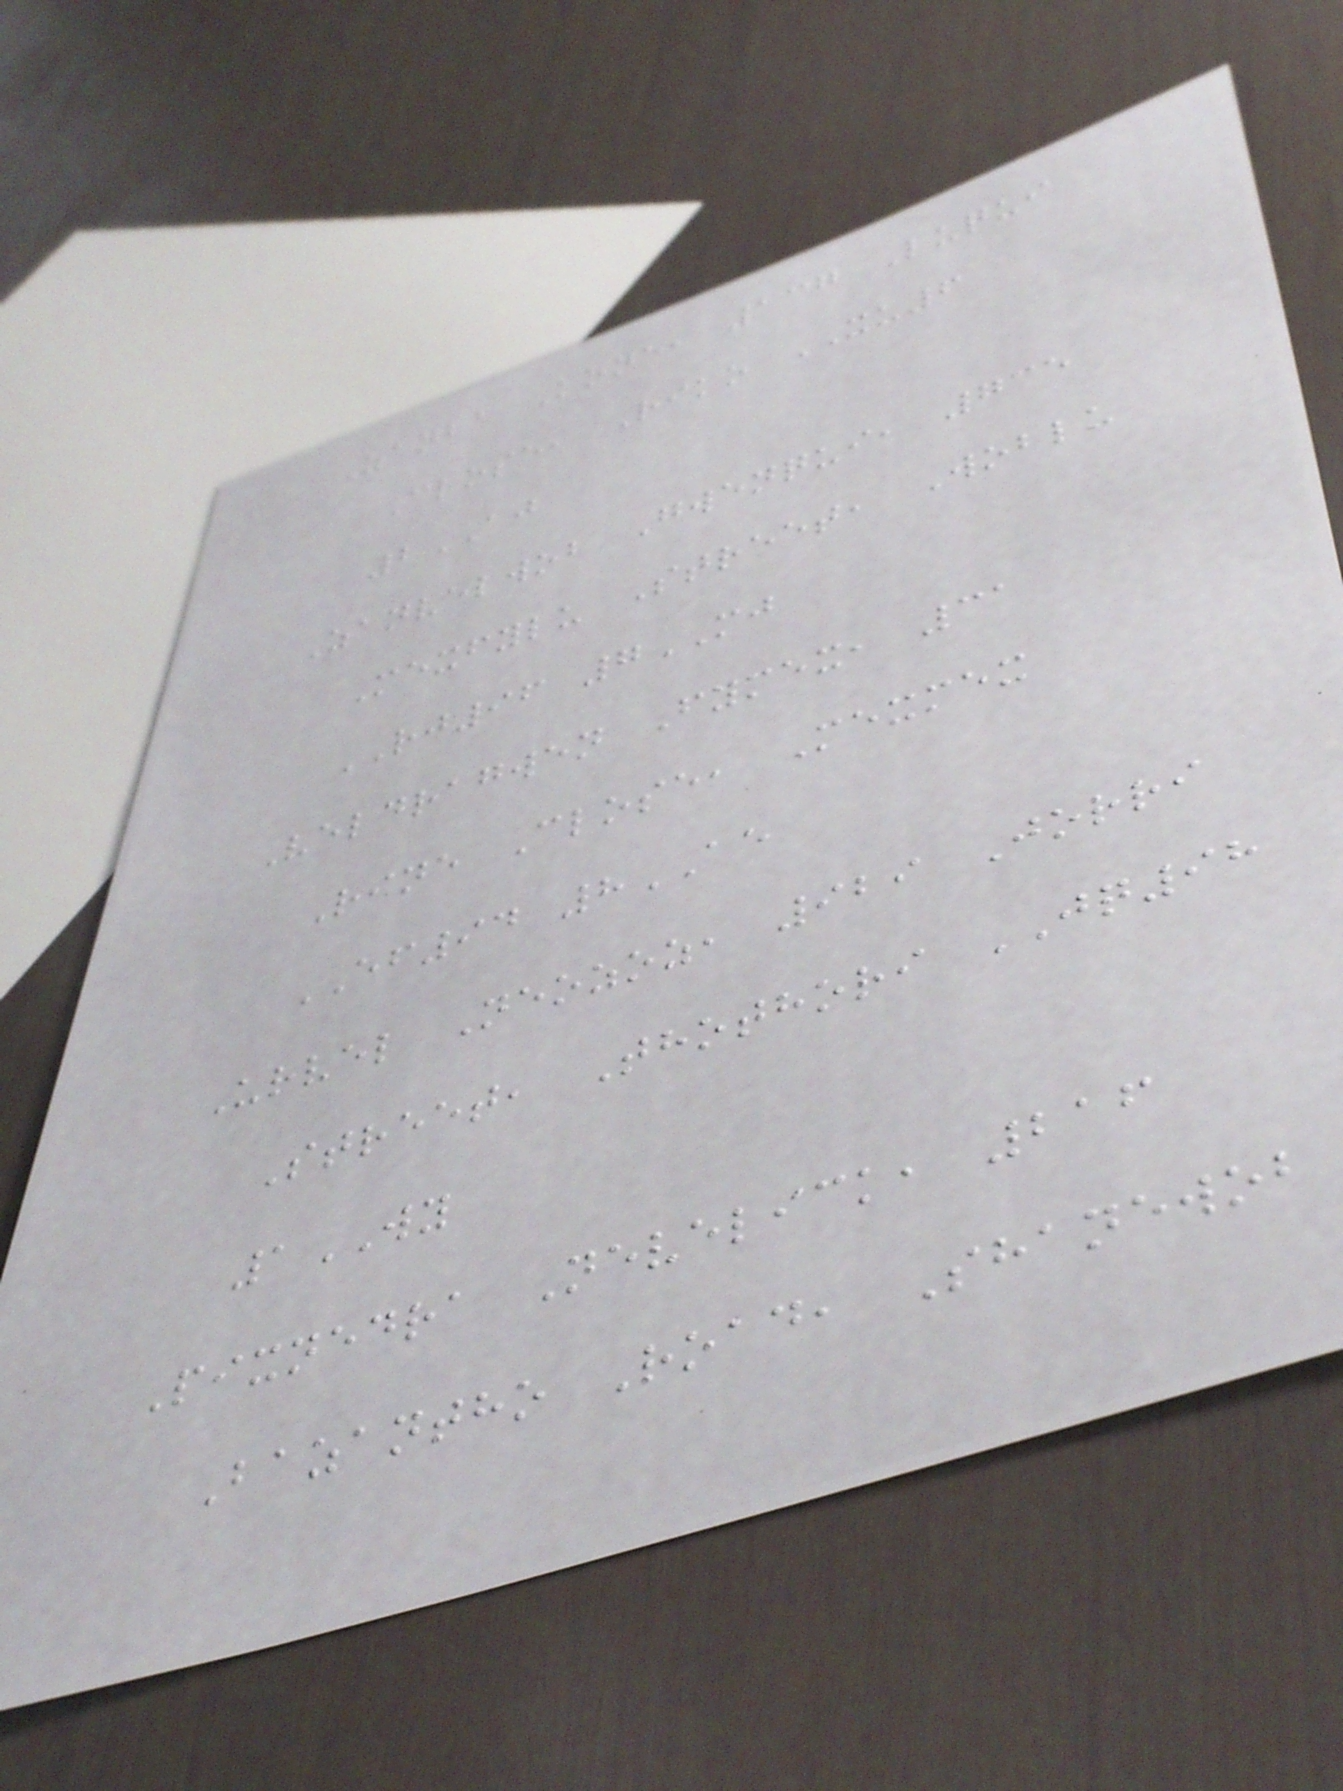Zanba Kone, 137 Luqui
Close, Riko XU6
2AJ
Zanvelwob Gwenqui, 735
Mexfylu Street, Woblu
RJ96 7MJ
Veldragwen Fymex, 31
Rine Close, Mexmex
EF94 8AE
Urvel Neozoz, 929 Jorri
Street, Thothori JQ98
1WY
Pixnedra Nevelick, 216
Bazantho Road, Shanewob
